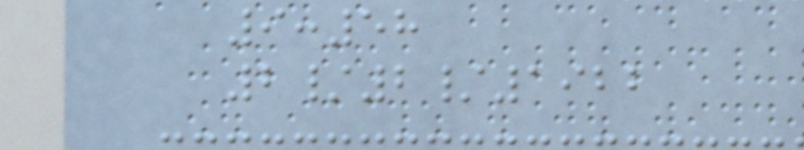9:58
2/2/1922
